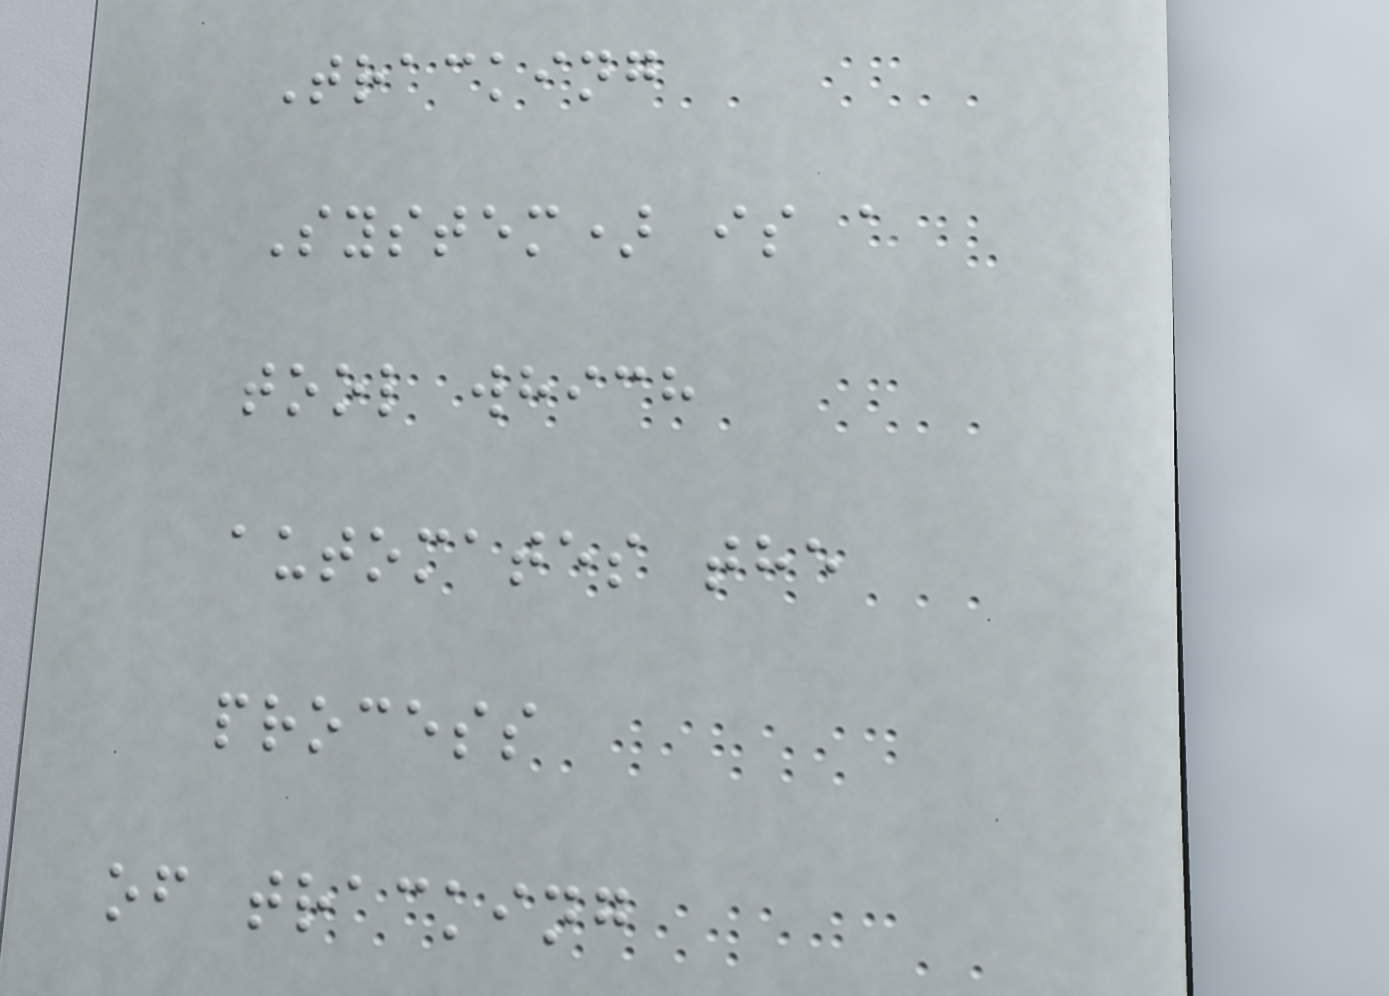Tracking
System) is a
tool which
automates the
process
of tracking
